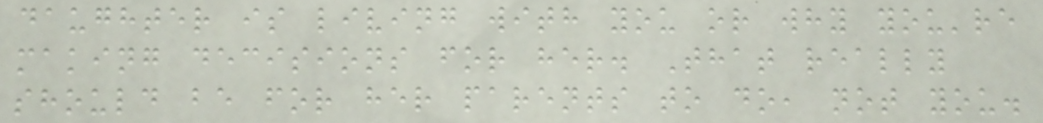daughter is living with you or why you're
making decisions for her. That really
should be for her parents to do, not you.
